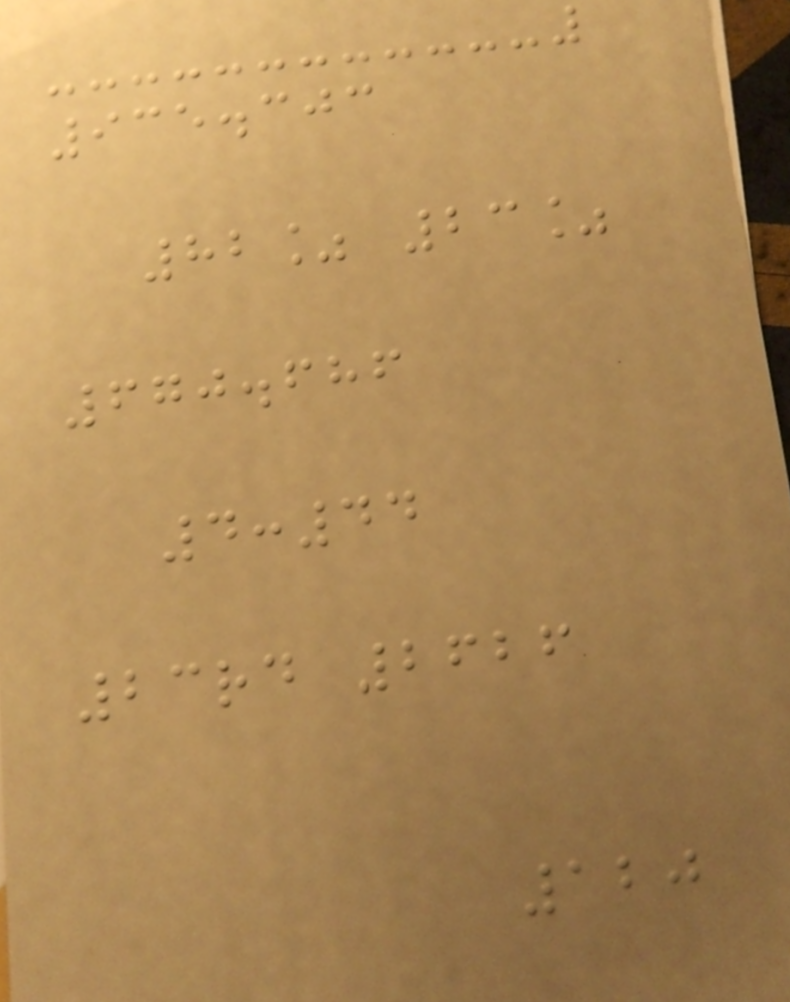935.303
82% 23%
670.686
4:44
23rd 2626
120
